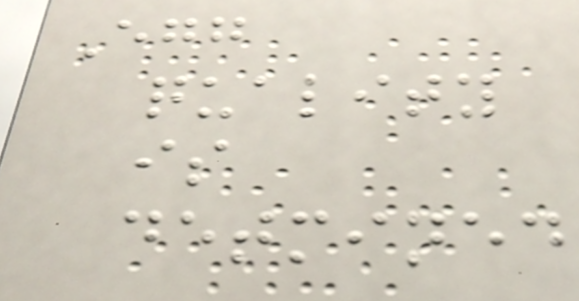Egg
quality
is
detmined
